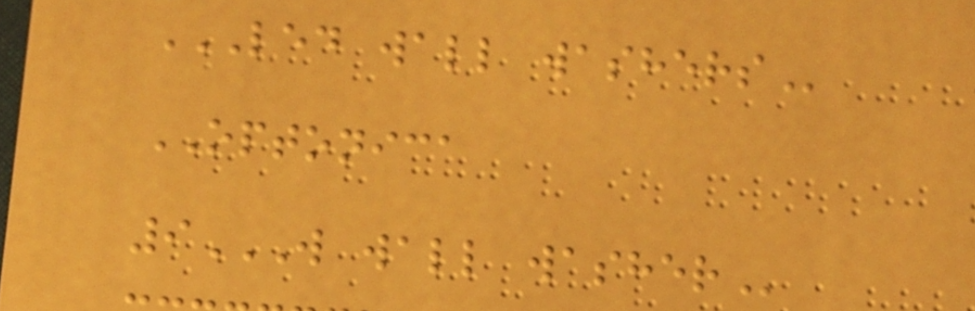LED WALL WASHERS
OPTONICA
9W WALL WASHER
